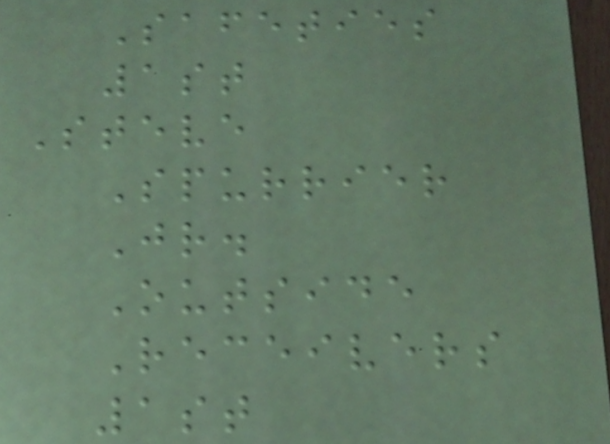Safeties
1st
Steve
Spurrier
Jr.
Outside
Receivers
1st
